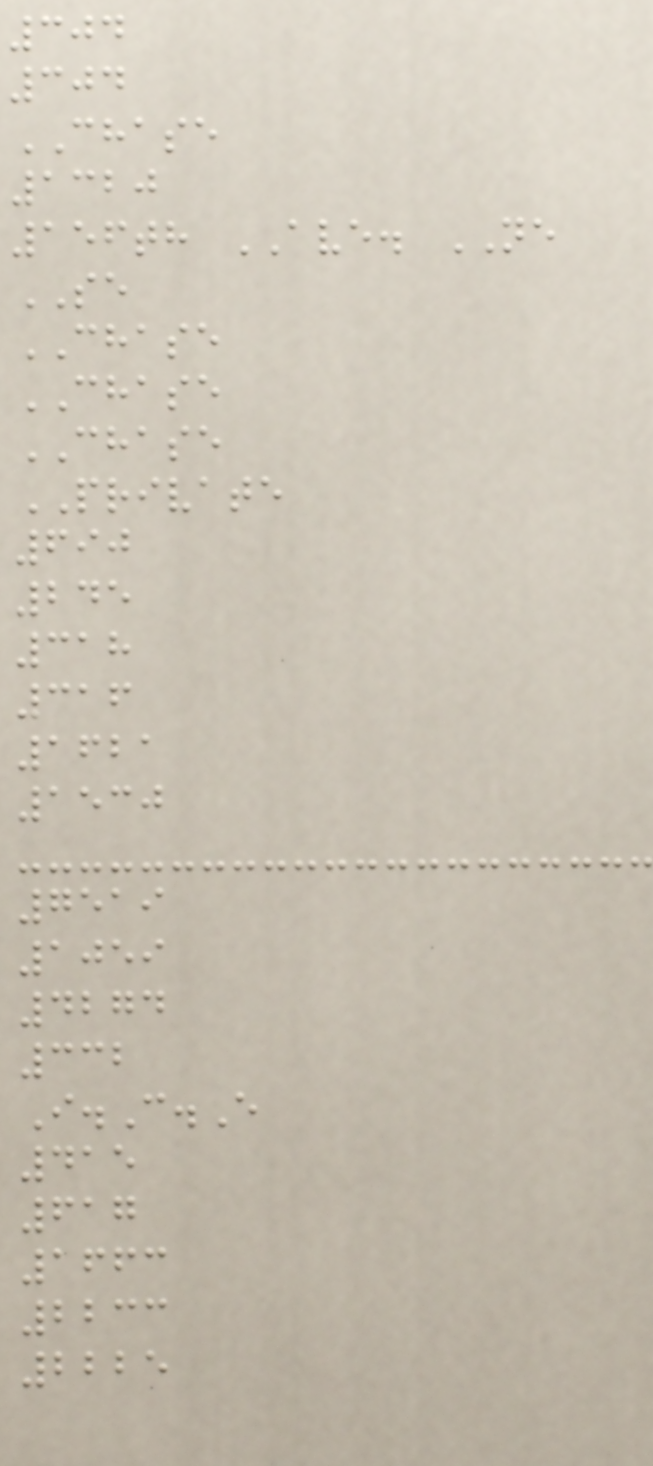304
304
CHASE
1320
156th AVE. NE
SE
CHASE
CHASE
CHASE
PRIVATE
690
245
318
316
1621
1530
7519
1059
4274
332
I.C.E
415
617
1663
2233
2225
